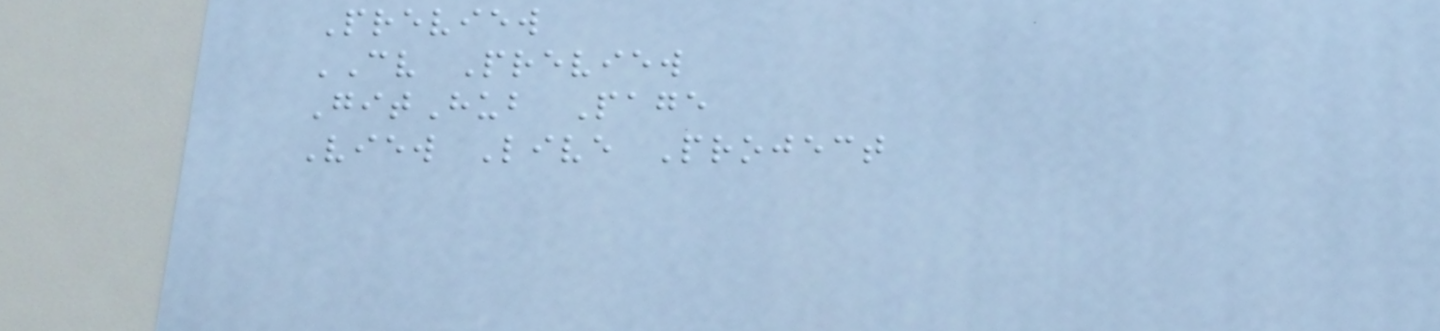Preview
CV Preview
GitHub Page
View Live Project
